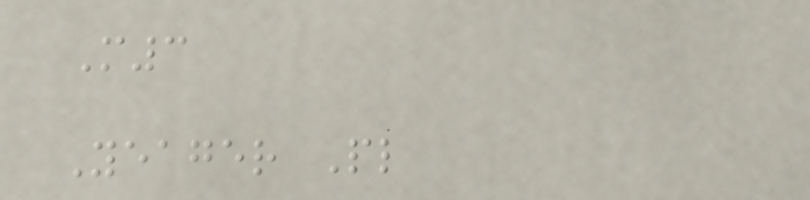M3
Yeager Pl
